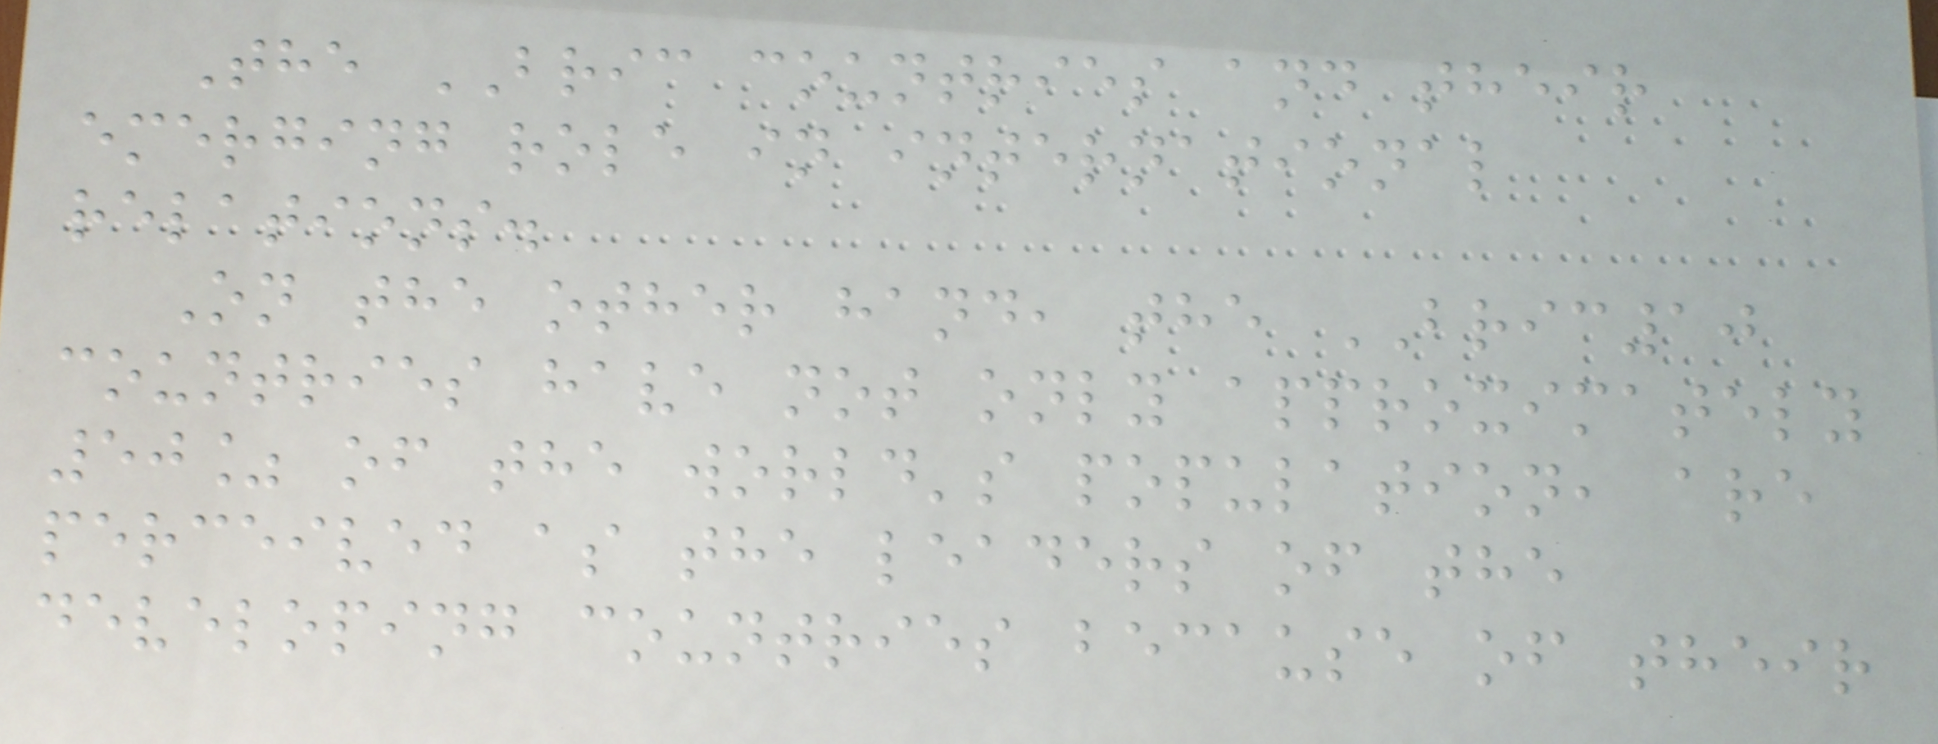The BRIC countries and their
emerging role in international
relations.
On the other hand, the BRIC10
countries have not only approximately
50% of the world's population, are
perceived as the leaders of the
developing countries because of their
